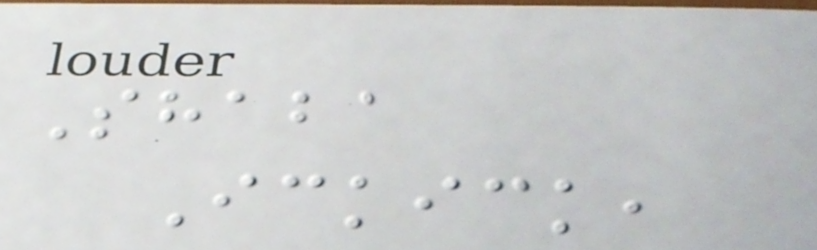Shaba
Ickick,
